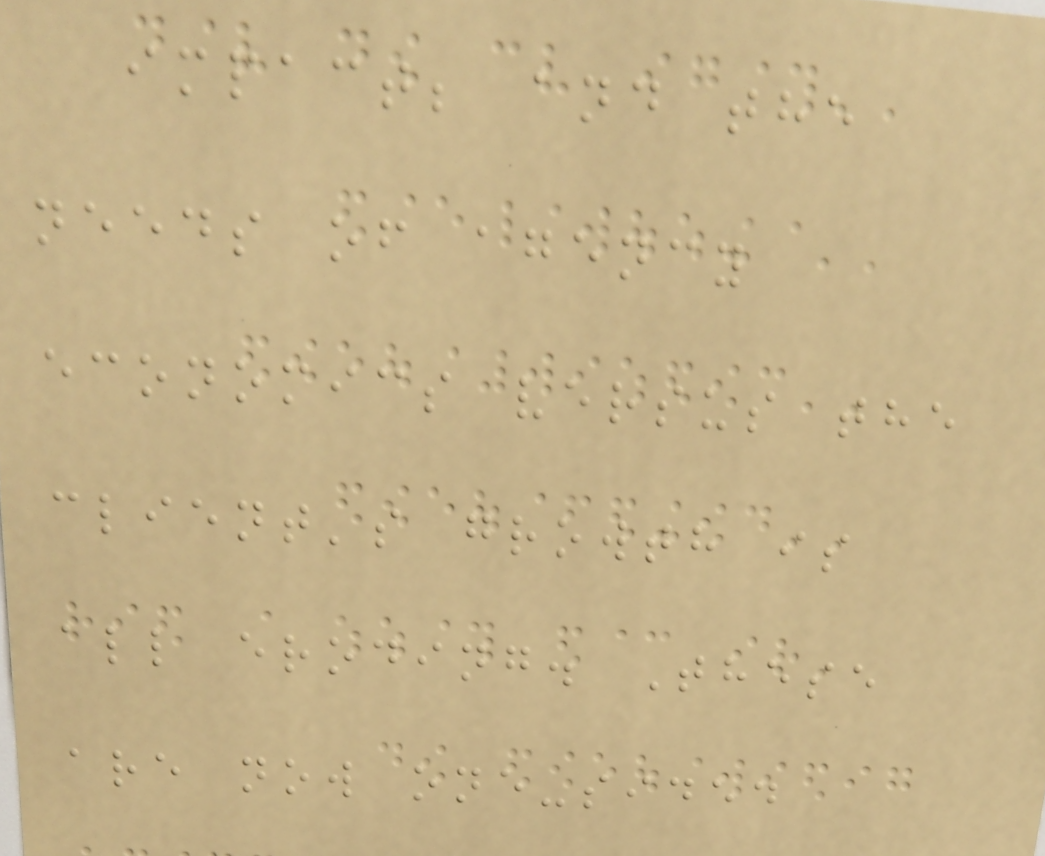impact; and the
needs of agency
economics versus the
client's growth is
all eroding. These
are now one-sided
